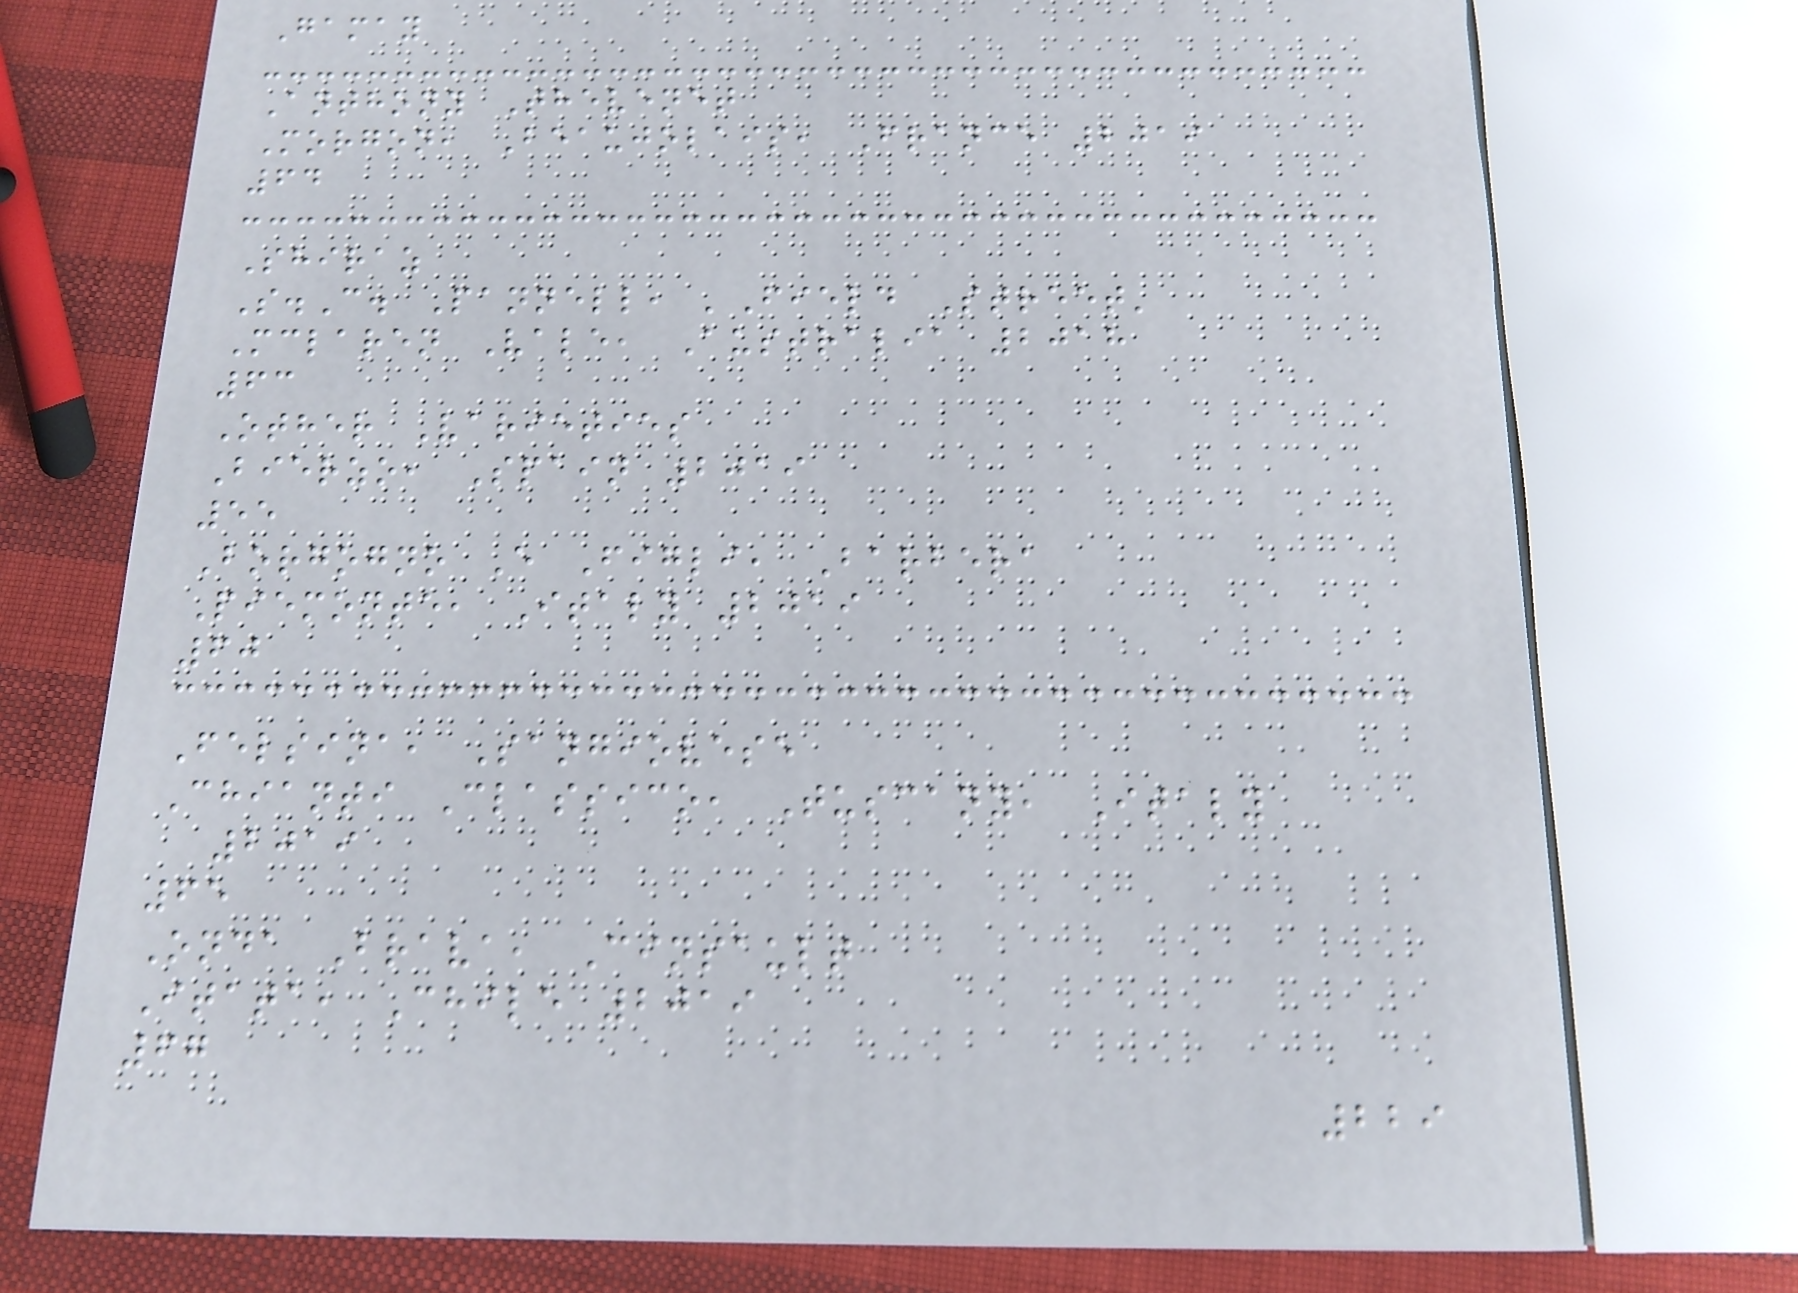Gamay
Anthony Thevenet
Morgon, Beaujolais, France 2019
64
Shiraz
S.C. Pannell, 'Field Street'
Mclaren Vale, Australia 2018
63
Other Varieties
Bierzo, Spain 2019
55
Borgogno E Figli, Barbera
Piemonte, Italy 2019
60
Felsina, Sangiovese
Chianti Classico, Tuscany, Italy
2019
65
Onda Brava, Cinsault
Itata, Chile 2019
67
229
